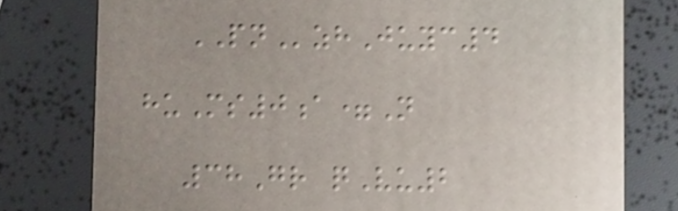PNzhJuyc4
huMs0a=N
38Gr qVu2
